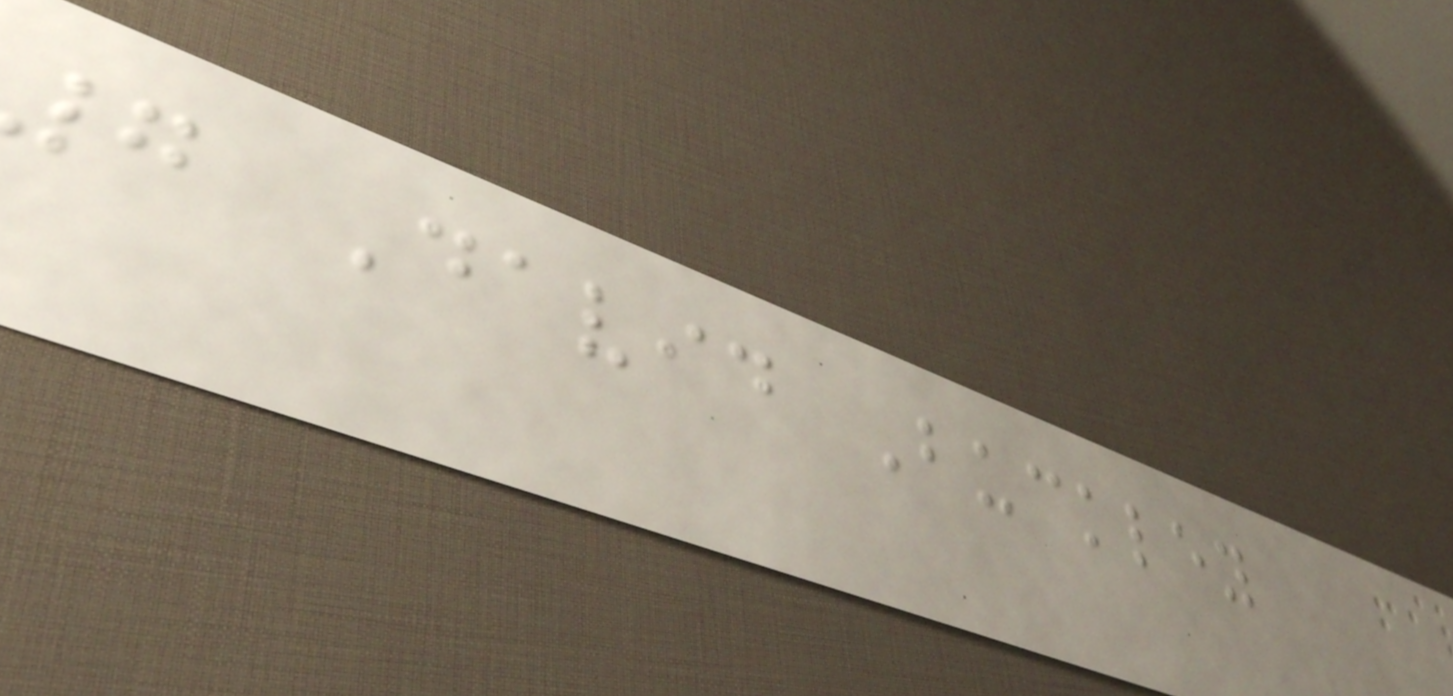7 David Buckley
